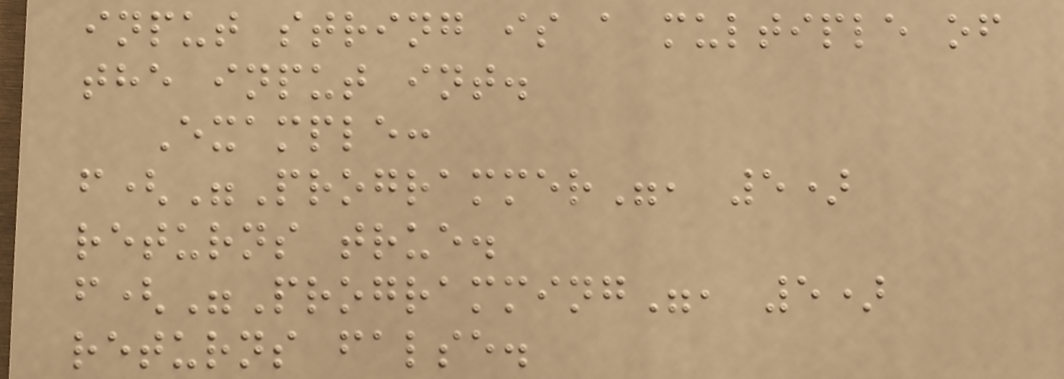input string is a multiple of
the input int.
Example:
f("Programmer", 5)
returns true.
f("Programming", 5)
returns false.
